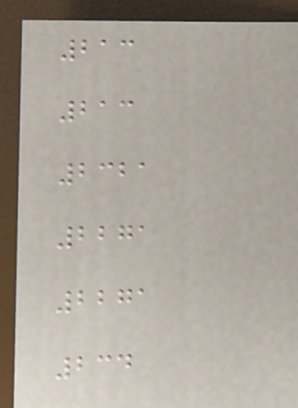213
213
2321
2271
2271
234
